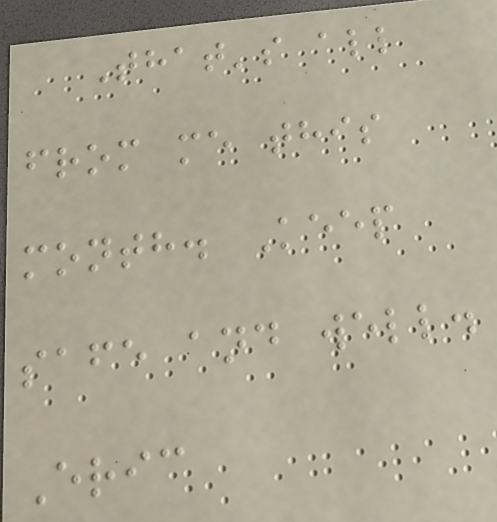That's all
from me this
month. Keep
safe and well.
Eric
